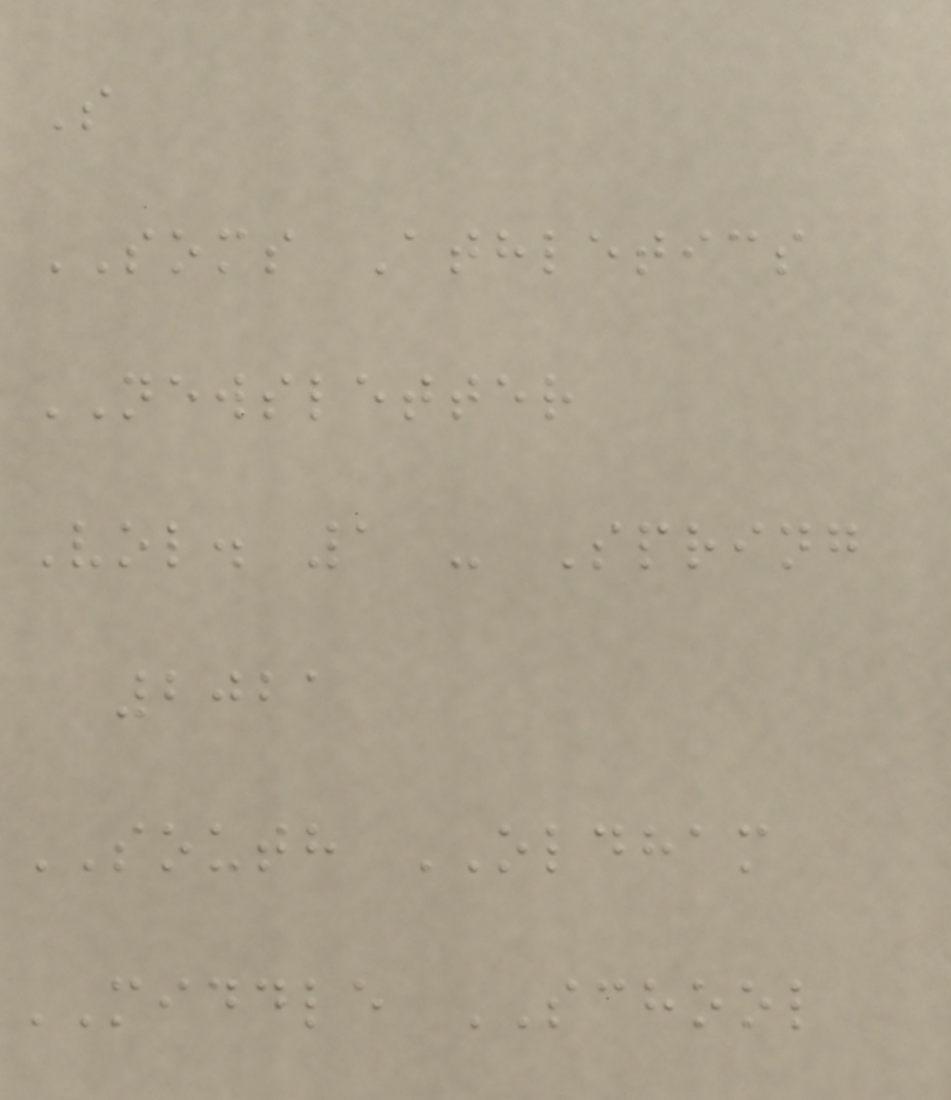S
SOMS Athletics
NEWSLETTER
Vol. 1 - Spring
2021
SOUTH OLDHAM
MIDDLE SCHOOL
